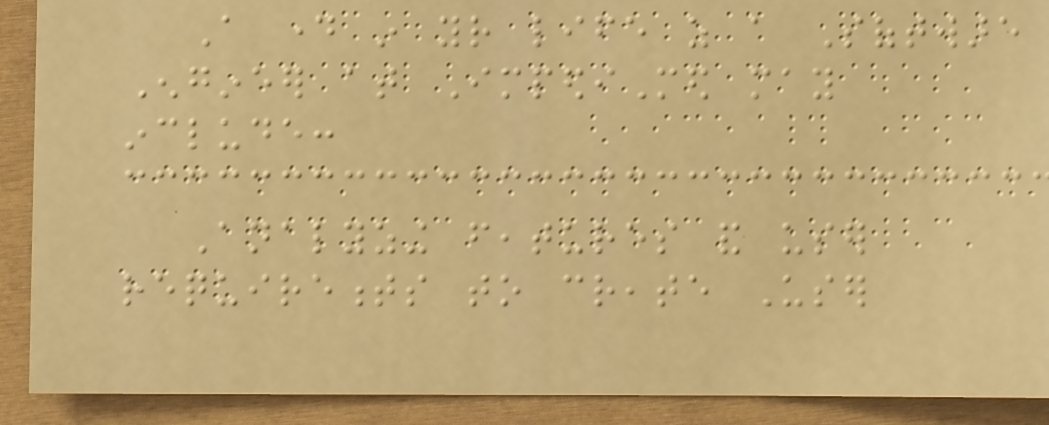A day in your life as a Software
Engineer at ImpediMed may
include:
Analyzing features and user
requirements to create User
